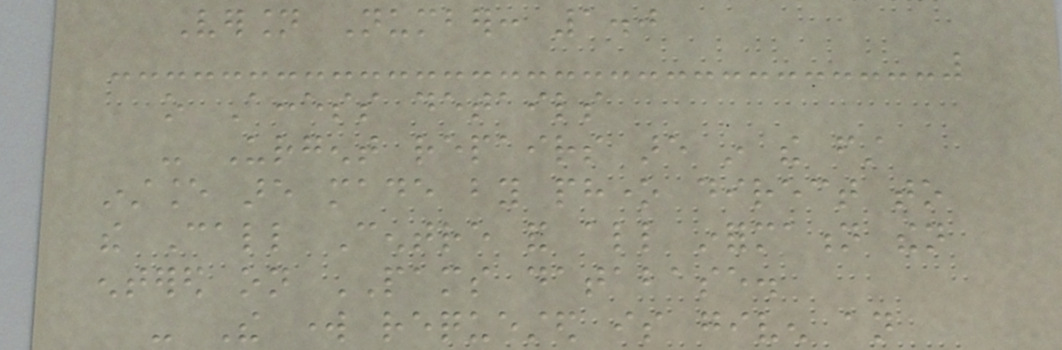Version Number: 1.0
o Access details
- Urgent repairs are in the first
instance are made by phone direct to
the Call Centre and all information then
entered on PAMS database.
- The work requested is given an
